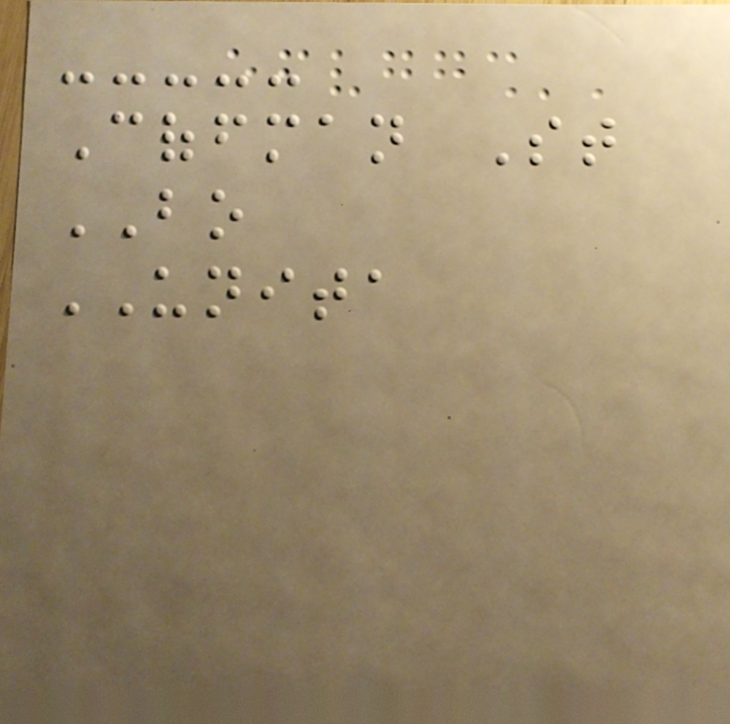Coffman St
BO
UNITA
